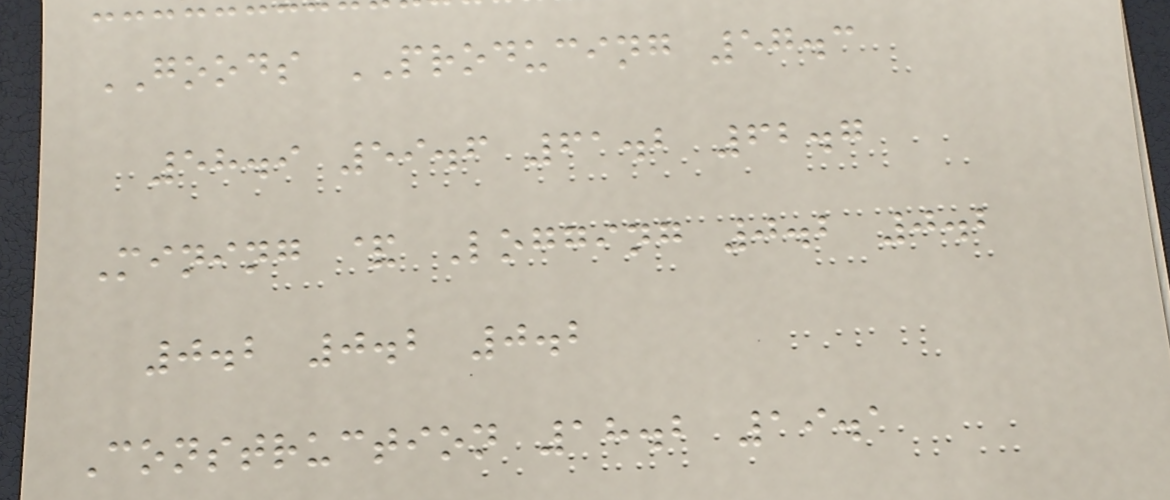GOODS PRODUCING 57.3
58.9 59.6 61.2 62.7
Mining & Logging 0.2 0.2
0.2 0.2 0.2
Construction 18.2 19.1
